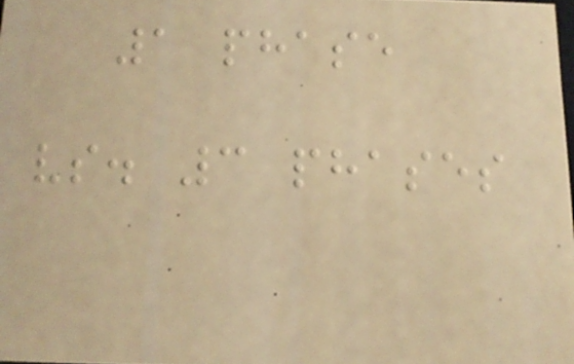1 phase
vs. 3 phases
